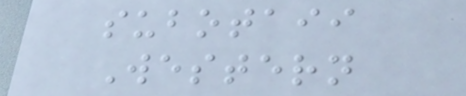subotaii
Western
